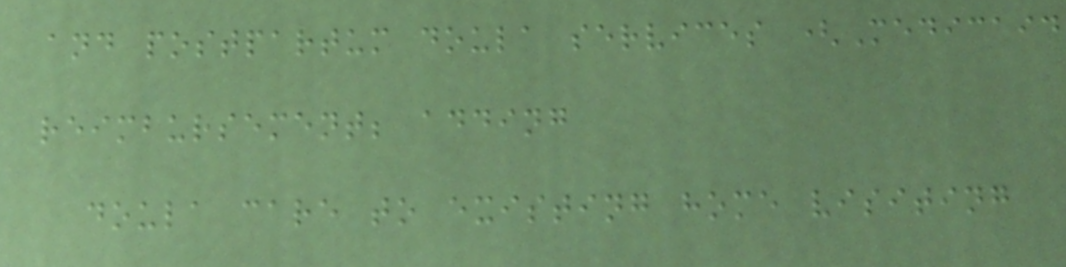and postpartum doula services (Medicaid
reimbursement; adding
doula care to existing home visiting
